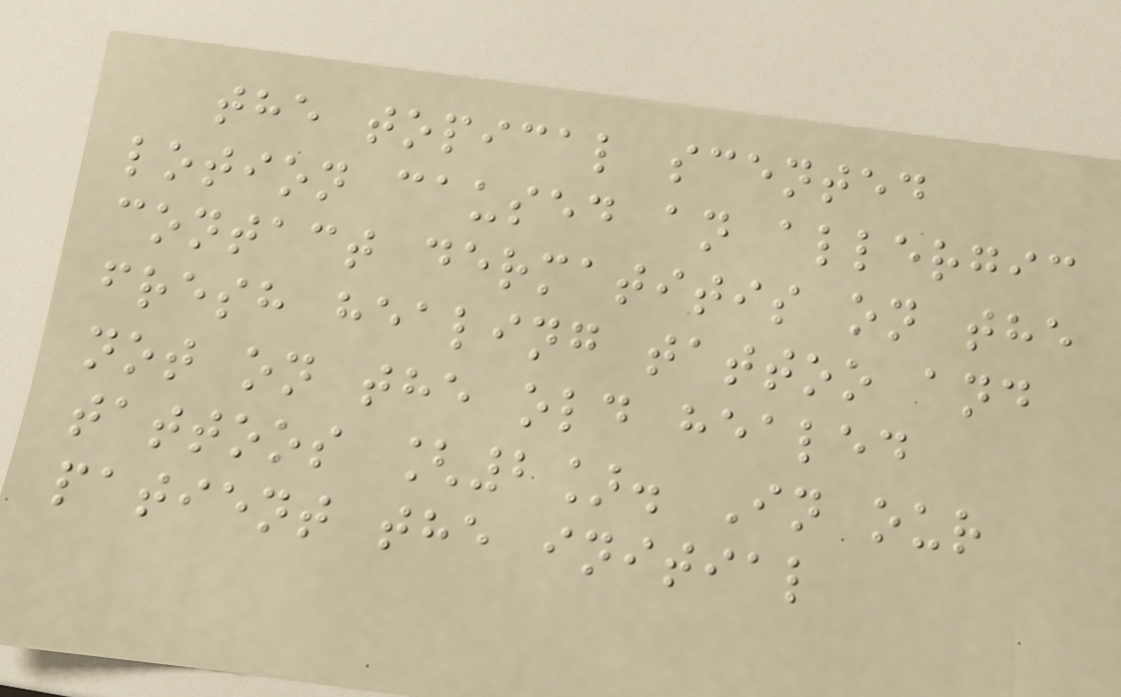the topical scented
lotion caused an allergic
contact dermatitis on the
fresh healing tattoo and
not on the old healed
tattoos [2]. In our
patient the initial
